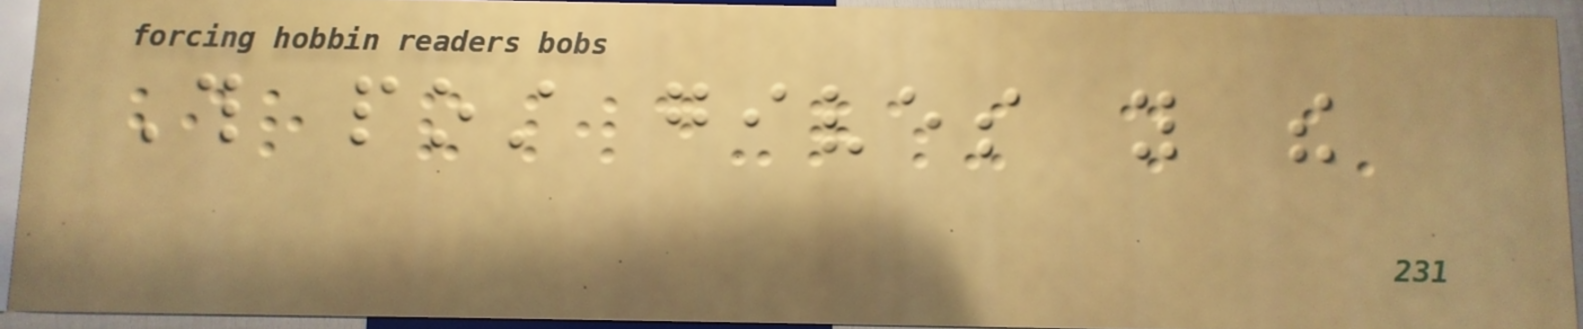This post gives you the
